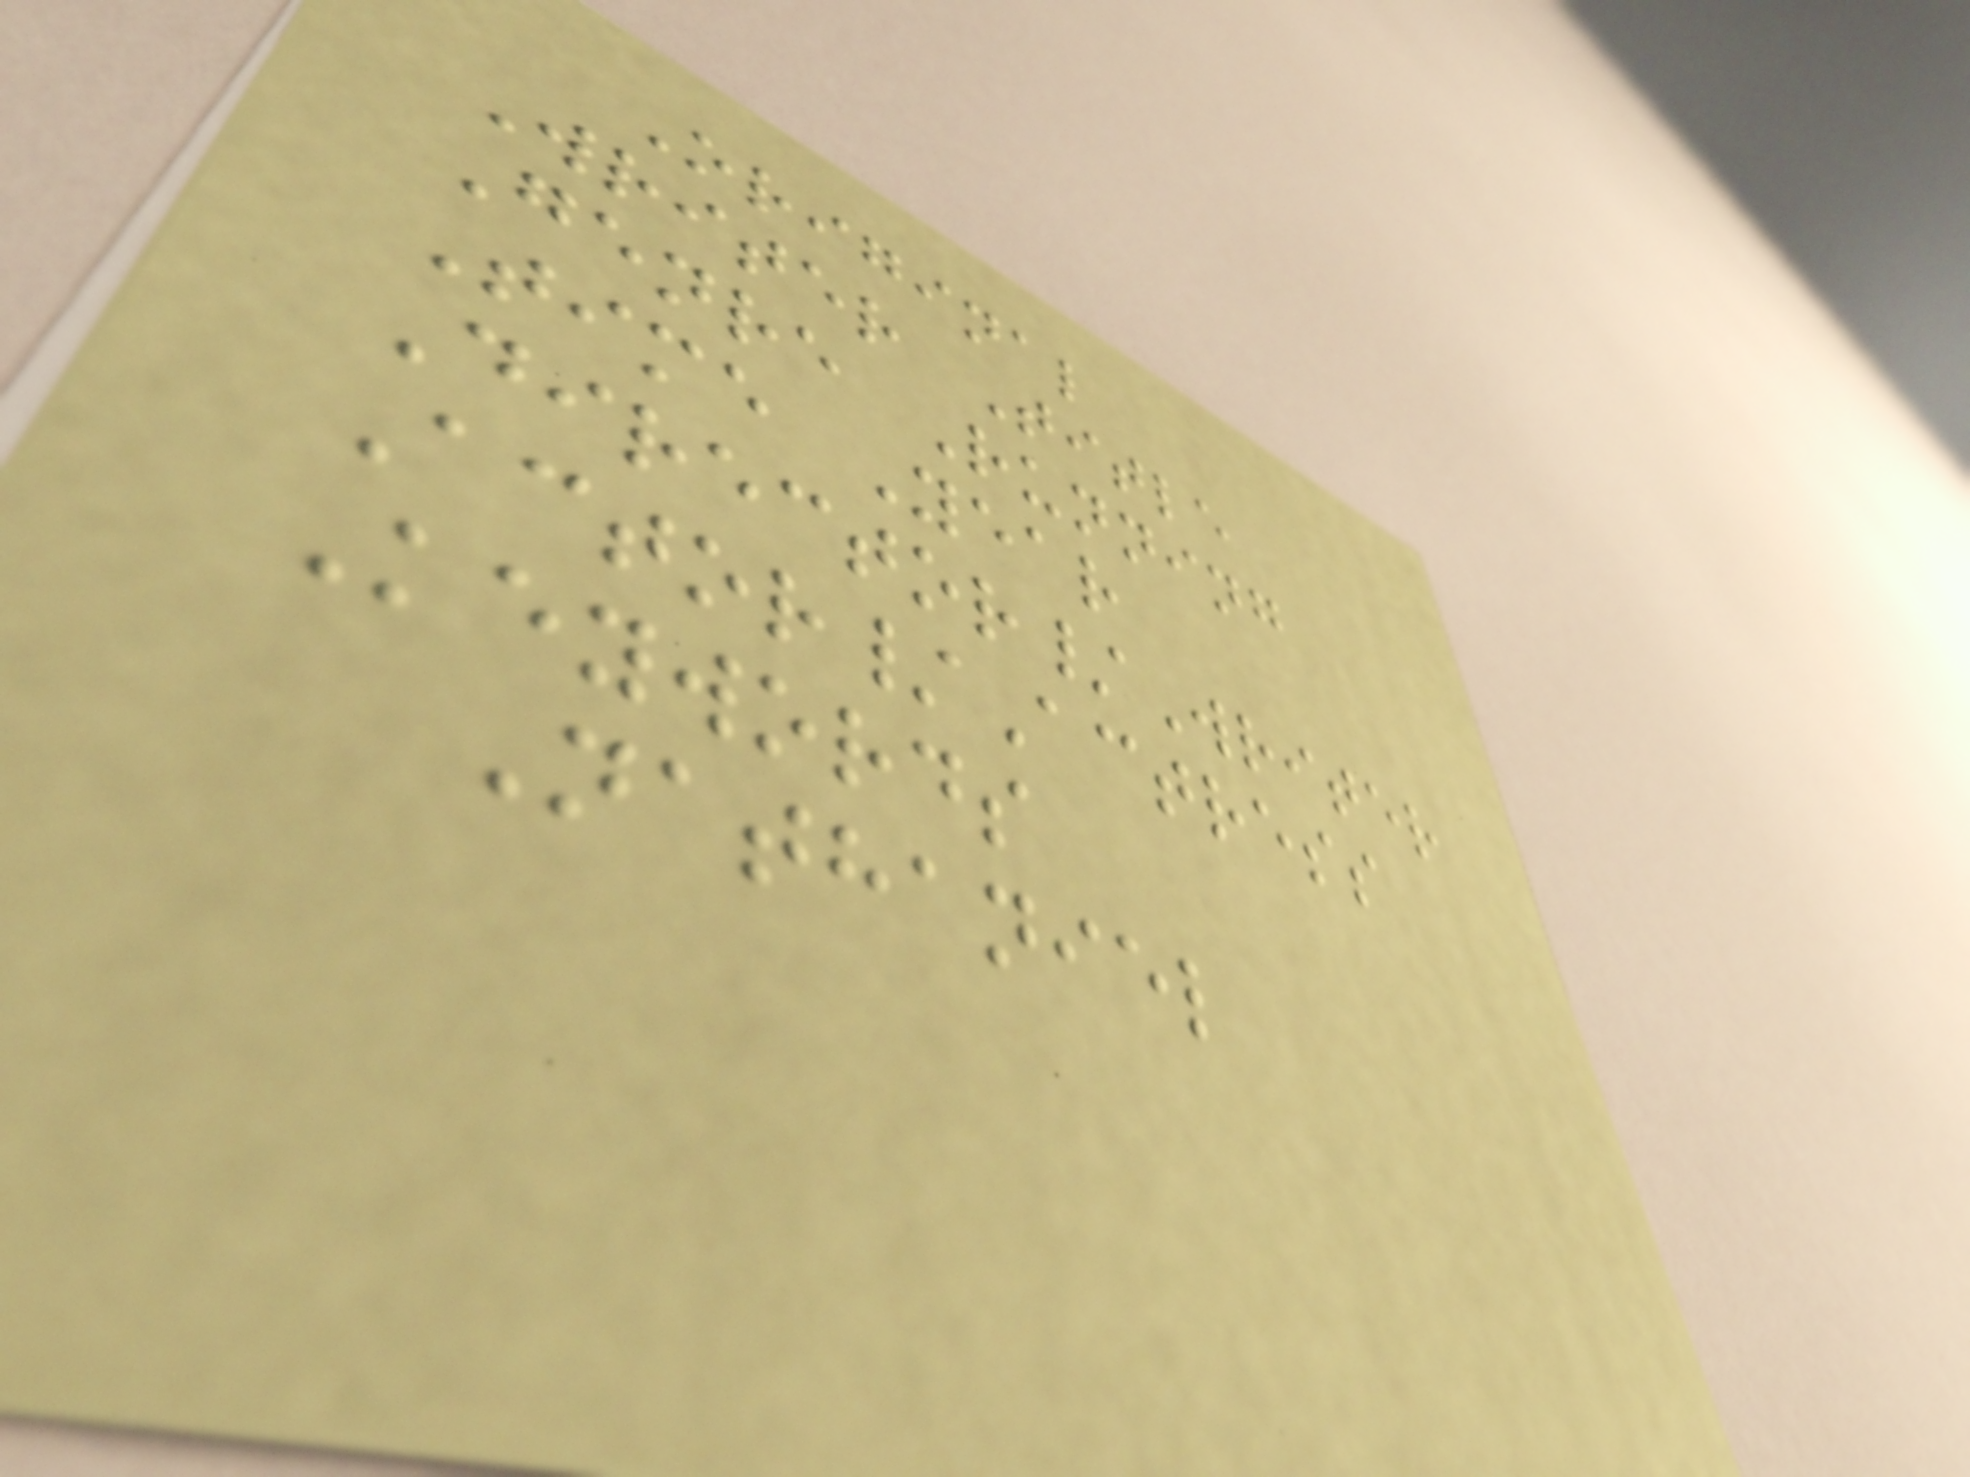Original
Writer Title
Genre Running
Time Year
Director/Writer
Actor/Actress
Keywords
Nathaniel
